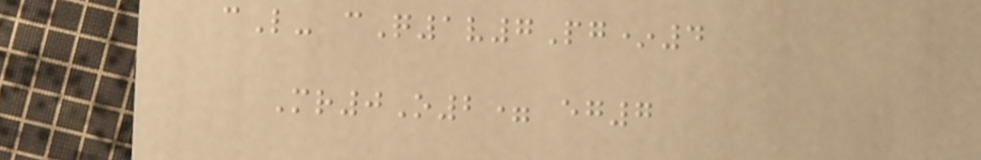cL- cQ1v7Pg*4
Mr0O2= eg7
